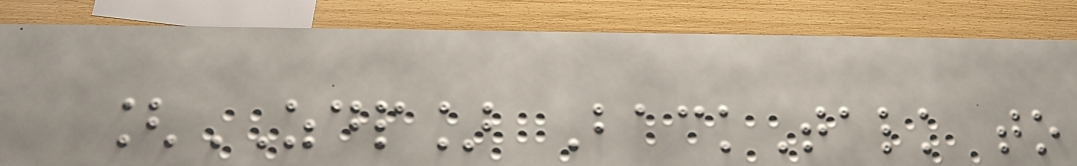[ZDP] BackTalk to
